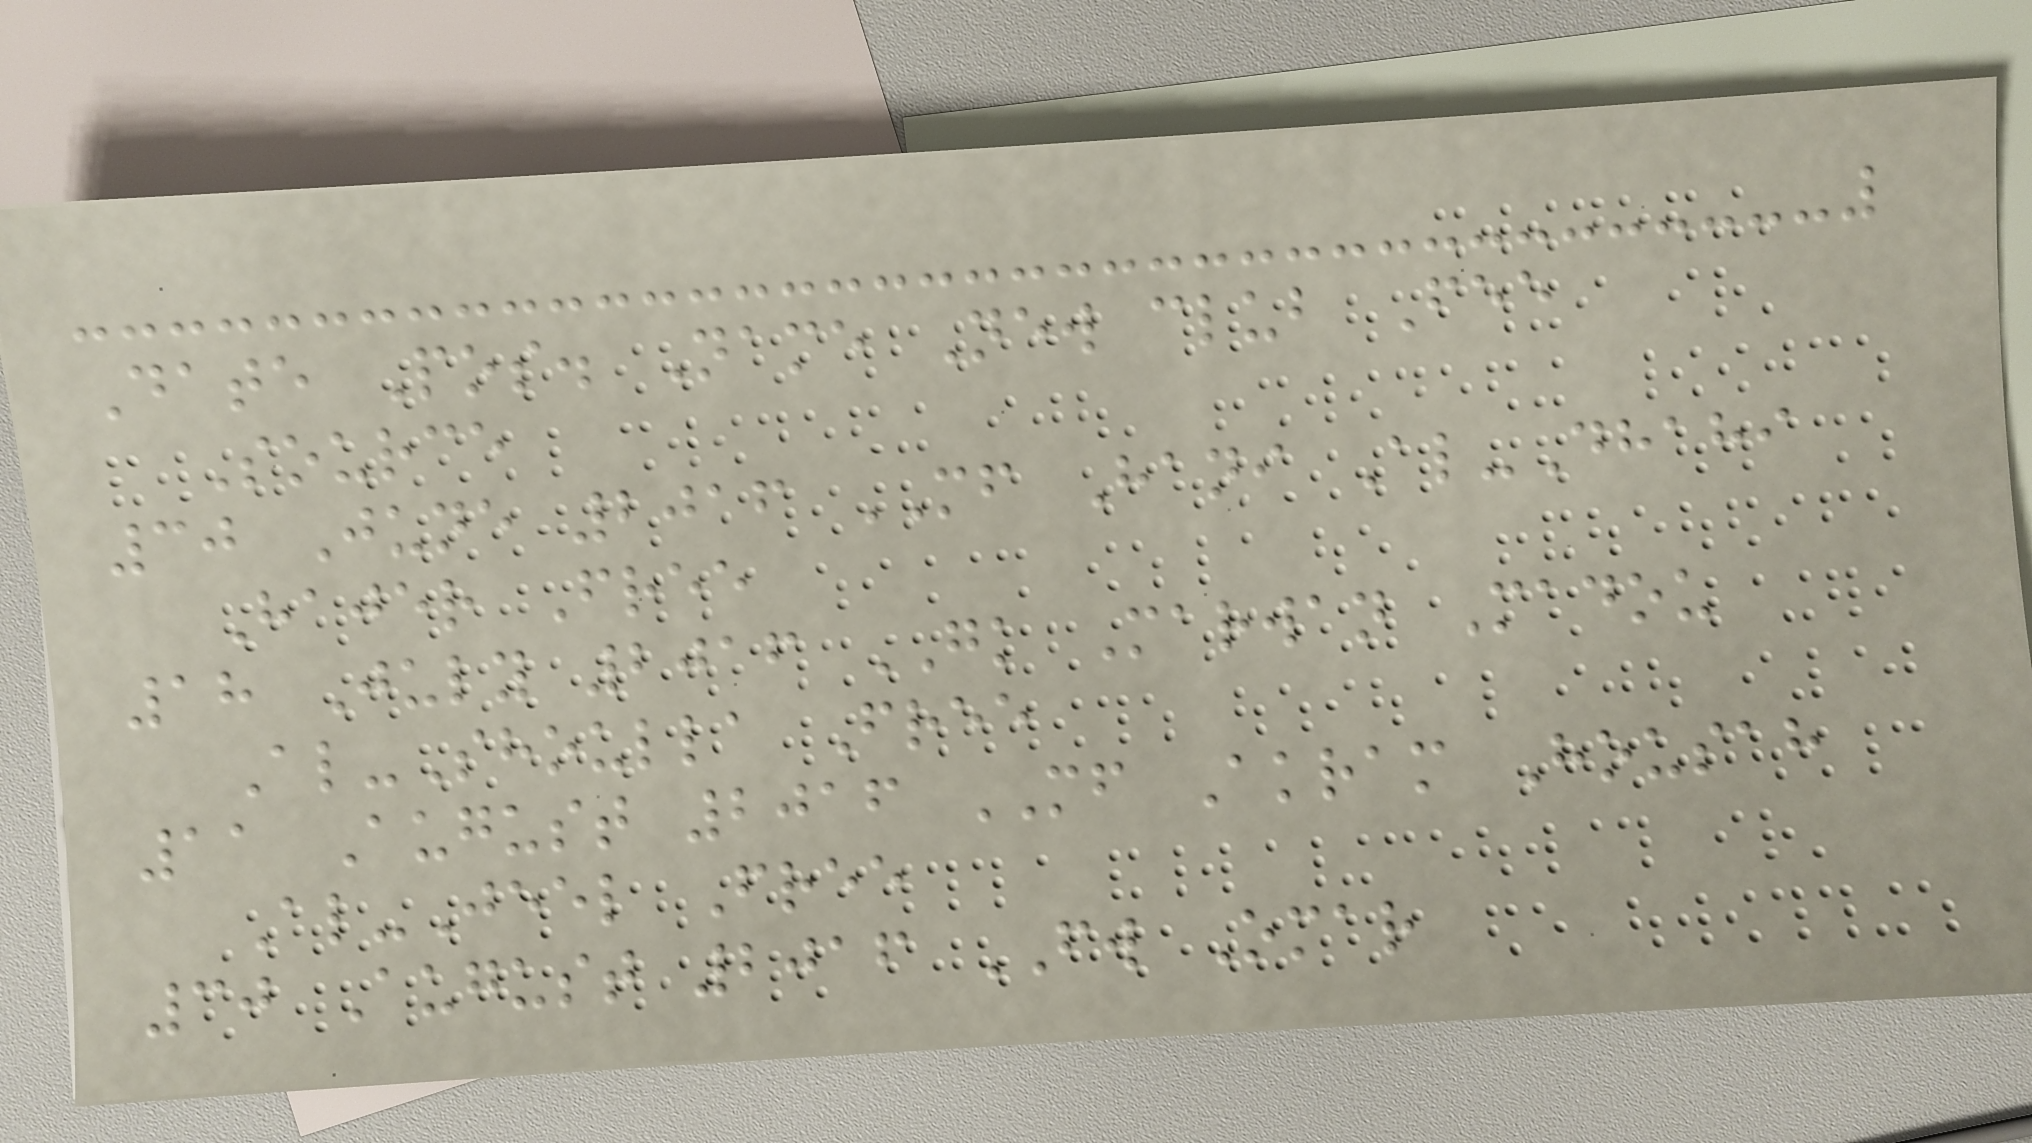Date Pos. Name New club Fee
Source
30 June 2016 MF Hani Al-Dhahi
Hajer Free
18 July 2016 GK Marwan Madou
Al-Shoulla Free
11 August 2016 MF Akram Housah
Al-Jeel Free
30 August 2016 FW Omar
